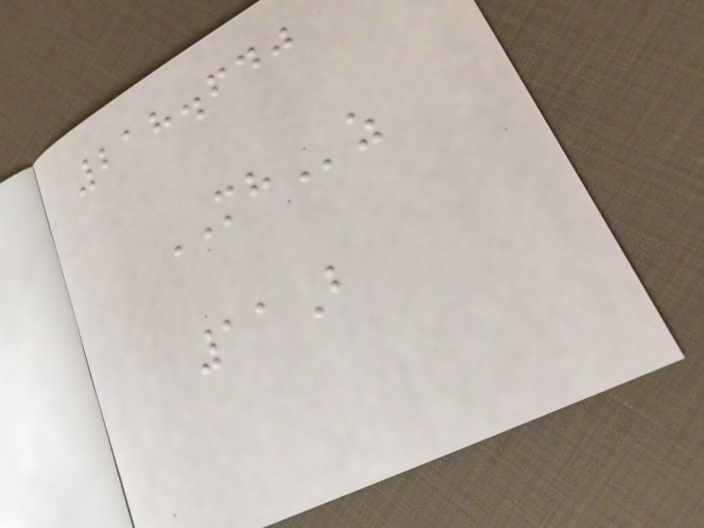218.640
MHz
11B
